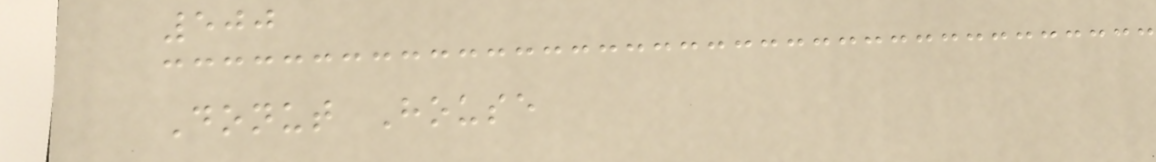500
Donut House
